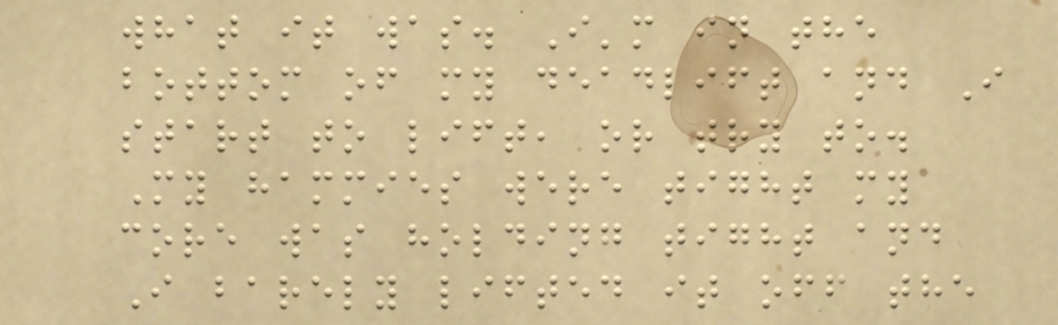what it was. I'm in the
bottom of my deadlift and I
start to lift, or try to.
My hammies were tight my
core was holding tight and
I barely lifted it off the
